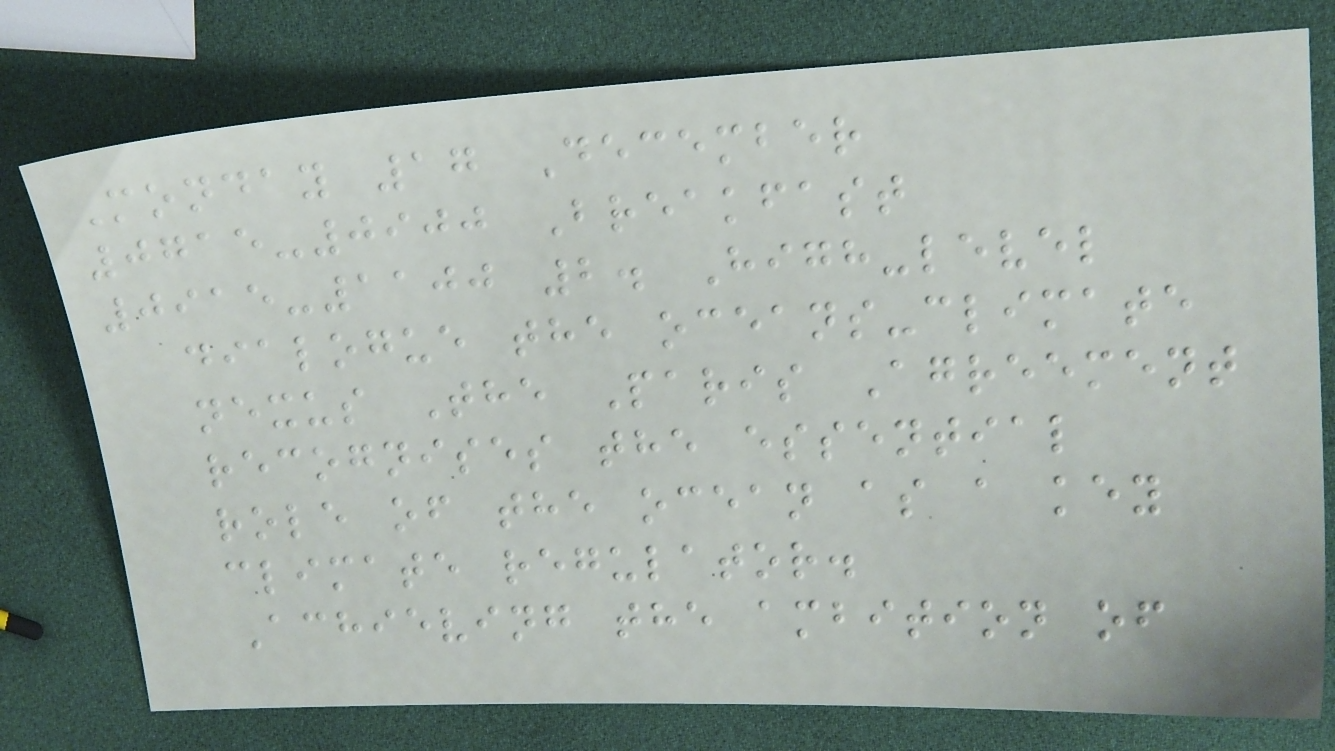Monday 17 December
0715-0900 Breakfast
0915-1100 2. High-level
dialogue the oceans-climate
nexus The Paris Agreement
recognises the essential
role of the ocean as a key
climate regulator.
Achieving the ambition of
